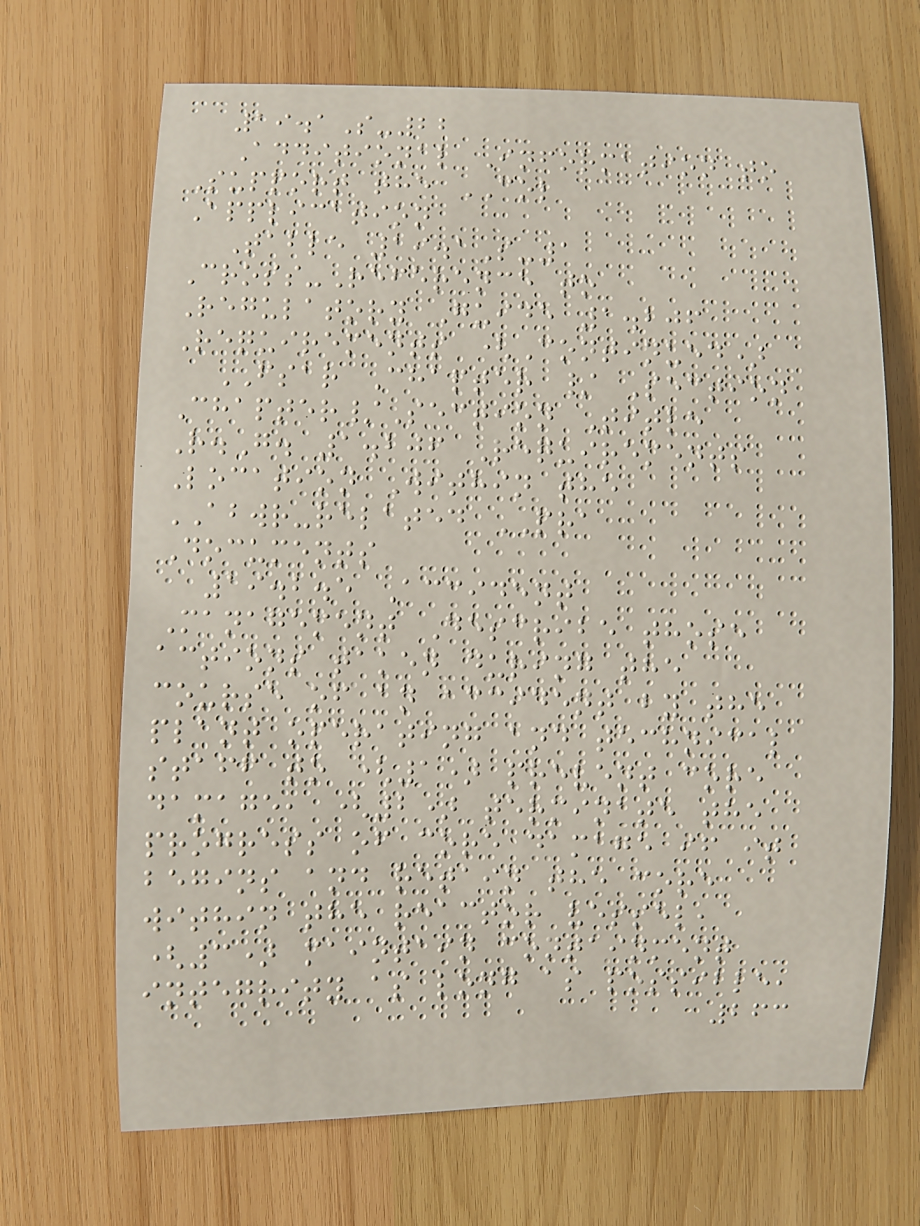19.1S-22
Additional Information to
Support the COL
Application
Table 19.1S-1
Cross-Reference to
Regulatory Guide 1.206
Requirements (Continued)
FSAR Chapter / Section
Chapter/Section Title
R.G. 1.206 Requirements
Location Within the
ABWR-related PRA
Documents
19.2.5 Accident
Management Describe those
actions taken during the
course of an accident by the
plant operating and technical
staff to (1) prevent core
damage, (2) terminate the
progress of core damage if it
begins and retain the core
within the reactor vessel,
(3) maintain containment
integrity as long as possible,
263
